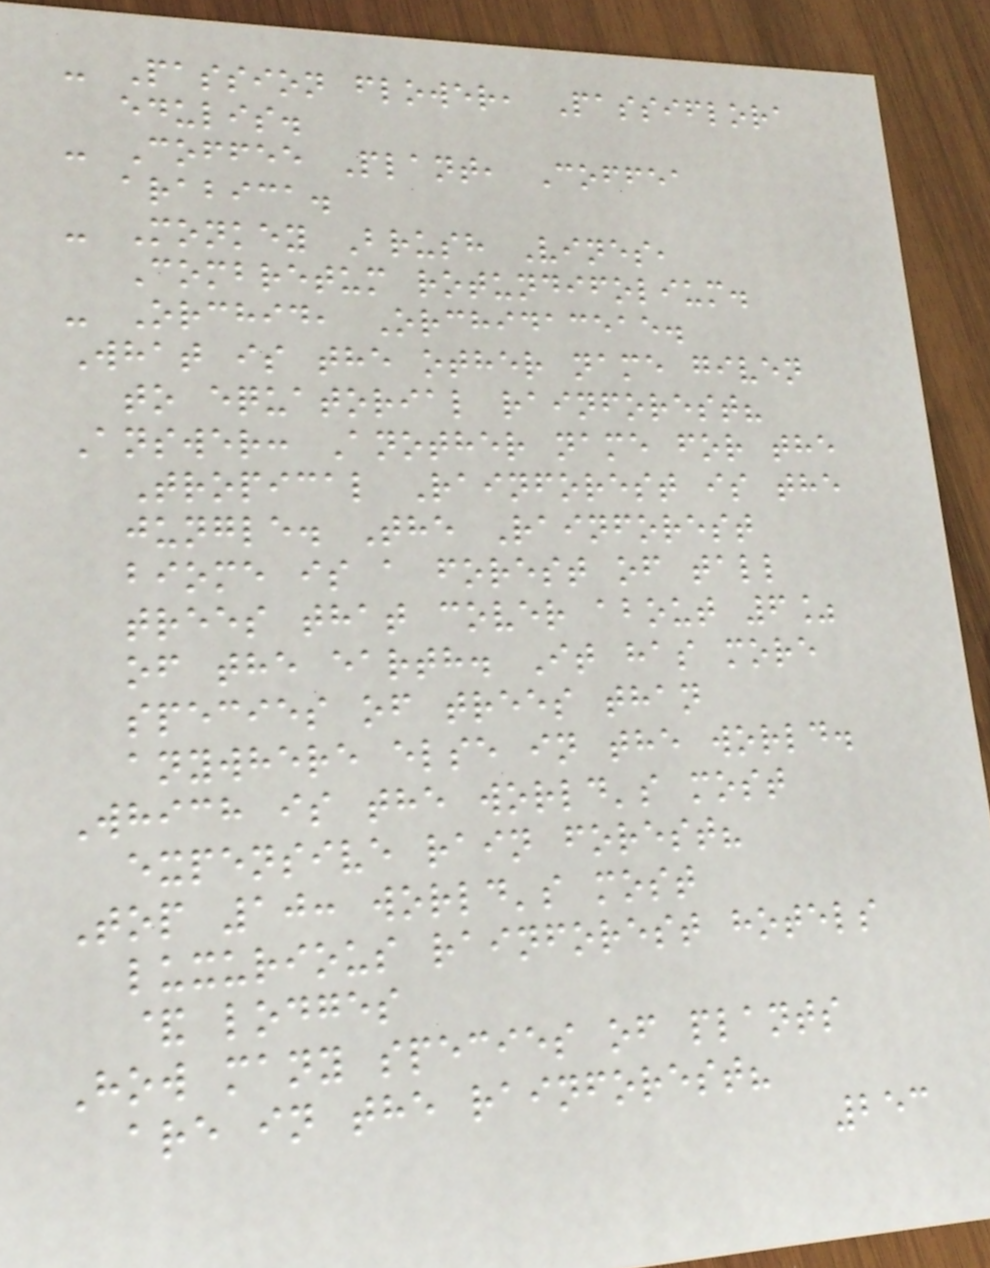- Passion flower, Passiflora
edulis.
- Coffee Plant, Coffea
arabica.
- Monkey Brush Vines,
Combretum rotundifolium.
- Orchid, Orchidaceae.
What is the other name given
to equatorial rainforest?
Answer: Another name for the
Tropical Rainforest is the
jungle. The Rainforest
biome is a forest of tall
trees that cover about 6%
of the earth. It has more
species of trees than
anywhere else in the world.
Which is the world's most
expensive rain forest?
Top 10: world's most
luxurious rainforest hotels
& lodges
How many species of plants
are in the rainforest?
253
